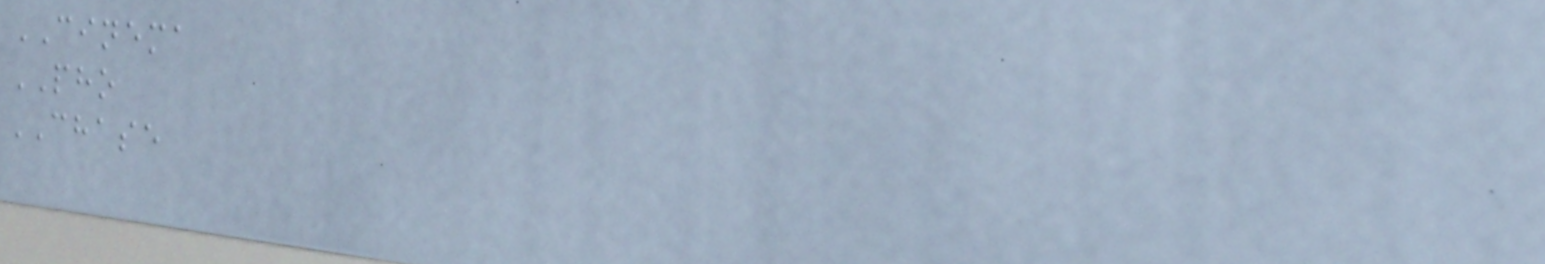CINEMA
PHO
CHASE
